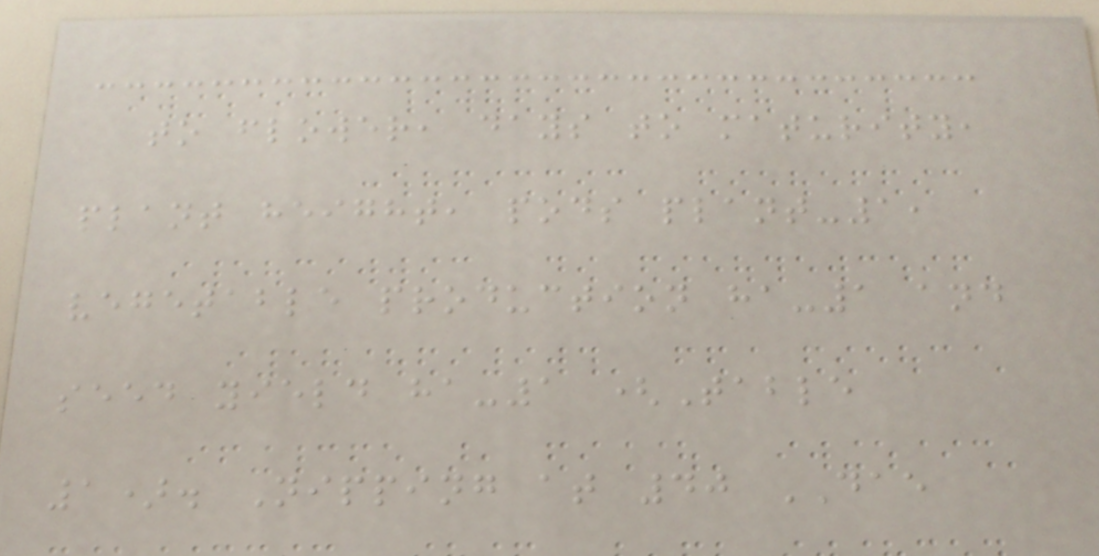to flower, days to maturity,
plant height, pods plant-1,
vegetable production ha-1 and
seed yield ha-1 (Table
1). Nipping at 40 DAE
